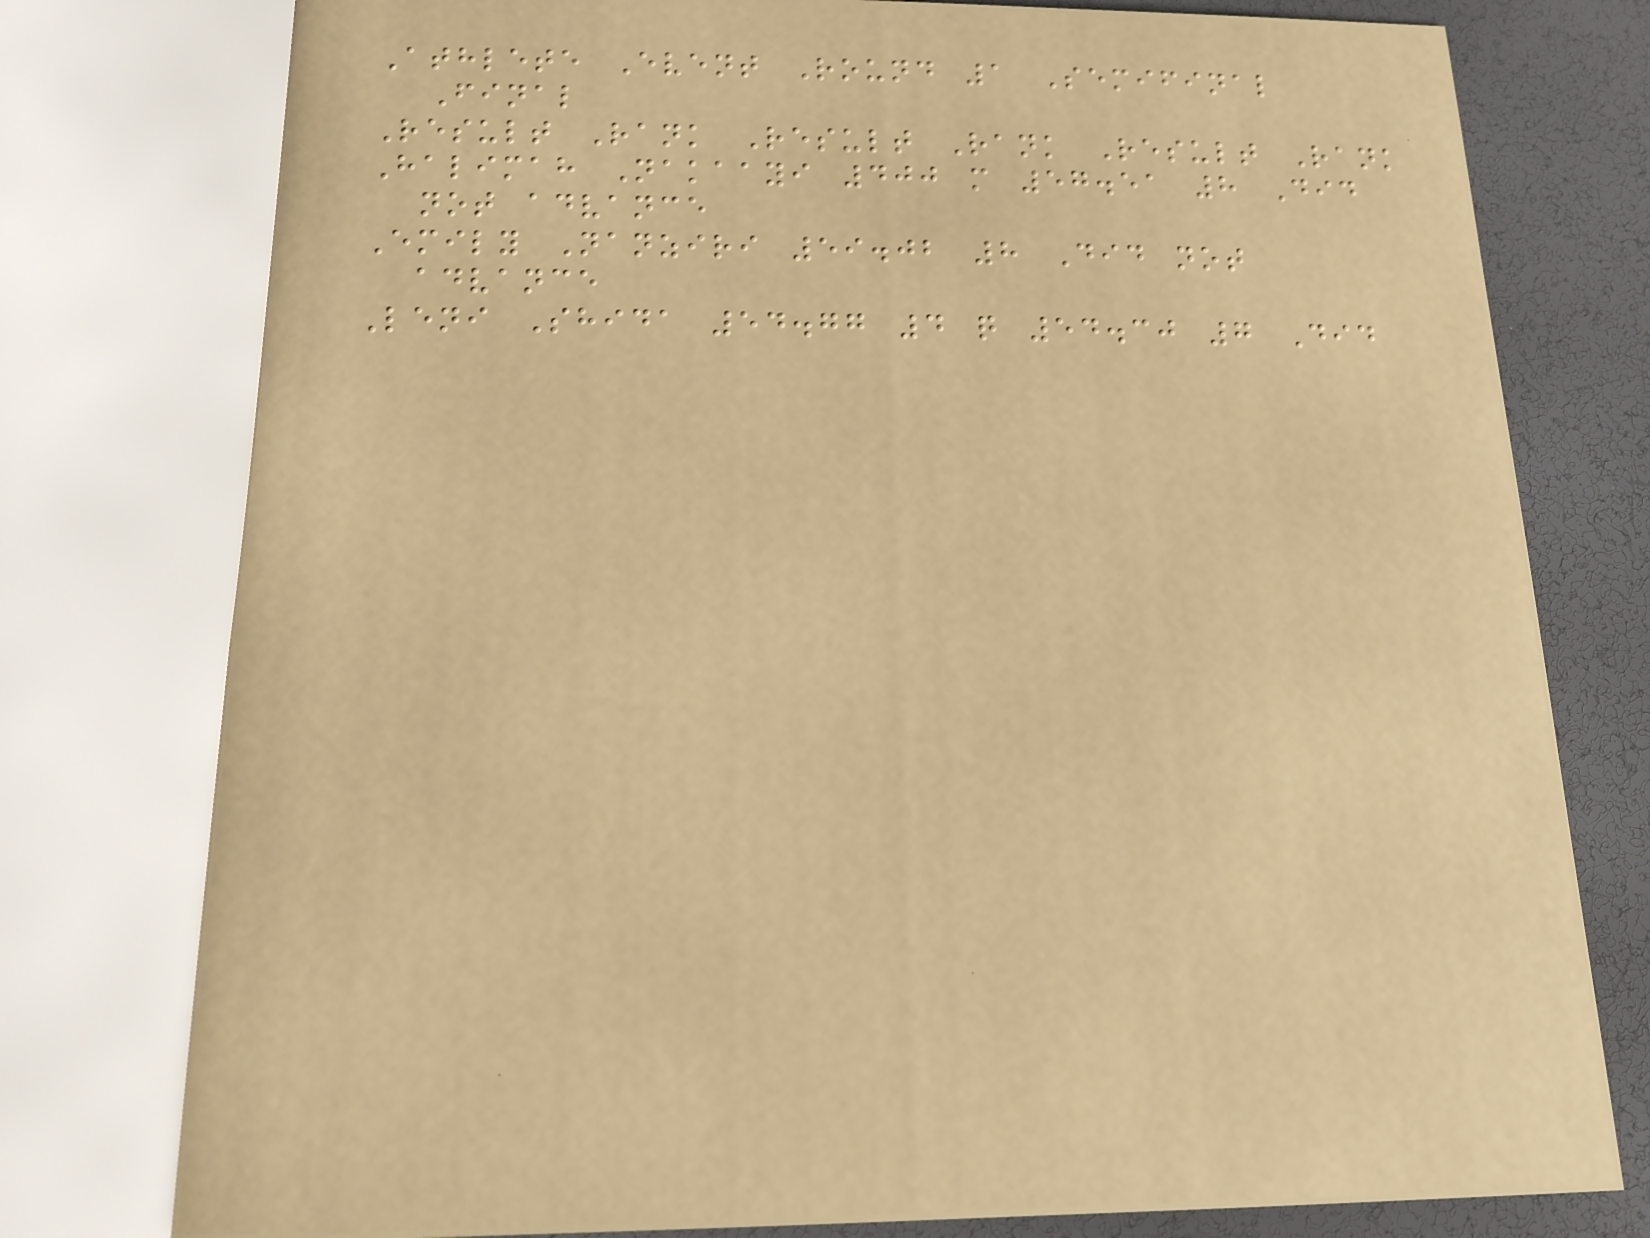Athlete Event Round 1 Semifinal
Final
Result Rank Result Rank Result Rank
Halimah Nakaayi 400 m 57.51 8 Did
not advance
Emily Nanziri 59.02 8 Did not
advance
Leni Shida 54.77 4 q 54.30 7 Did
